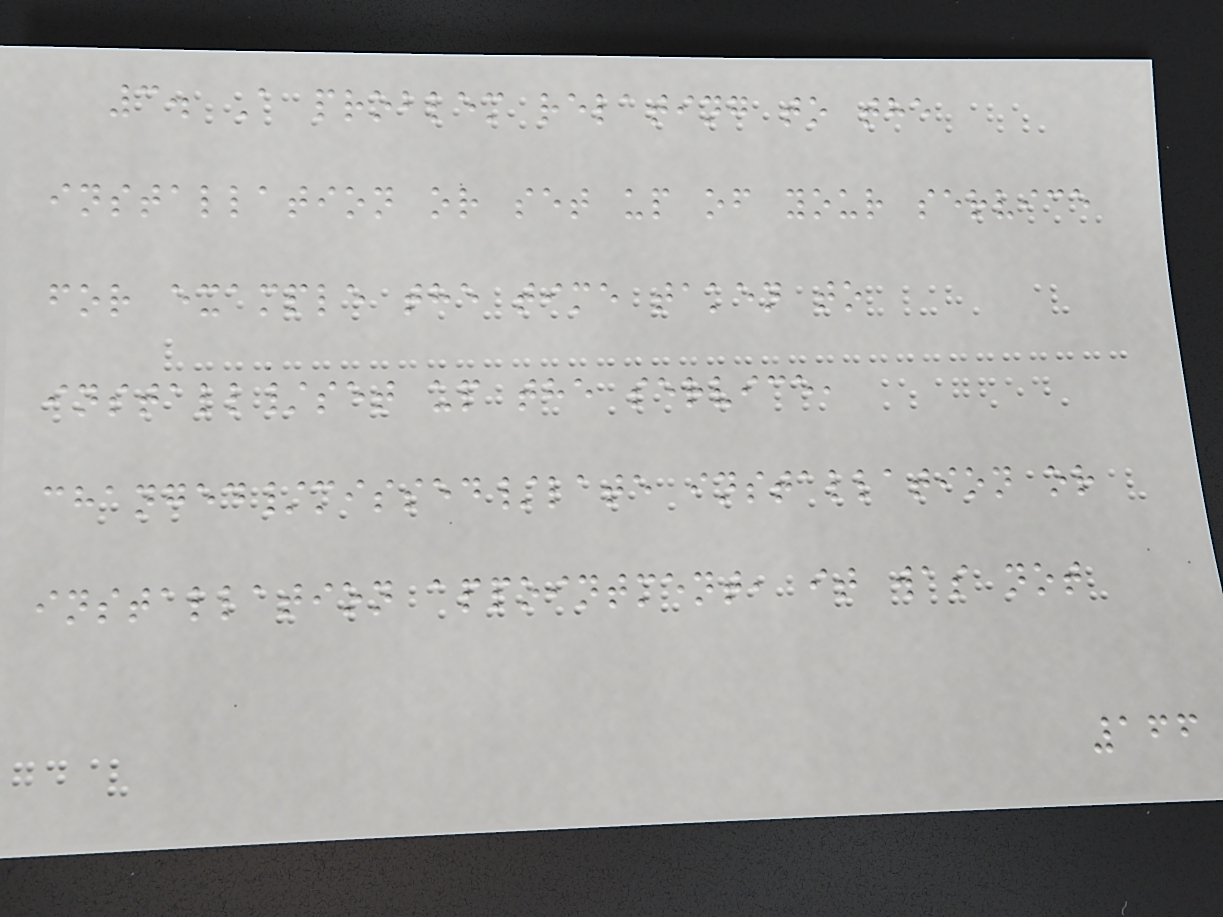3. A problem relating to the
installation or set up of your service
for example the time taken to
install/set up the service,
changed/missed/late installation or
installation appointment, it was not
166
